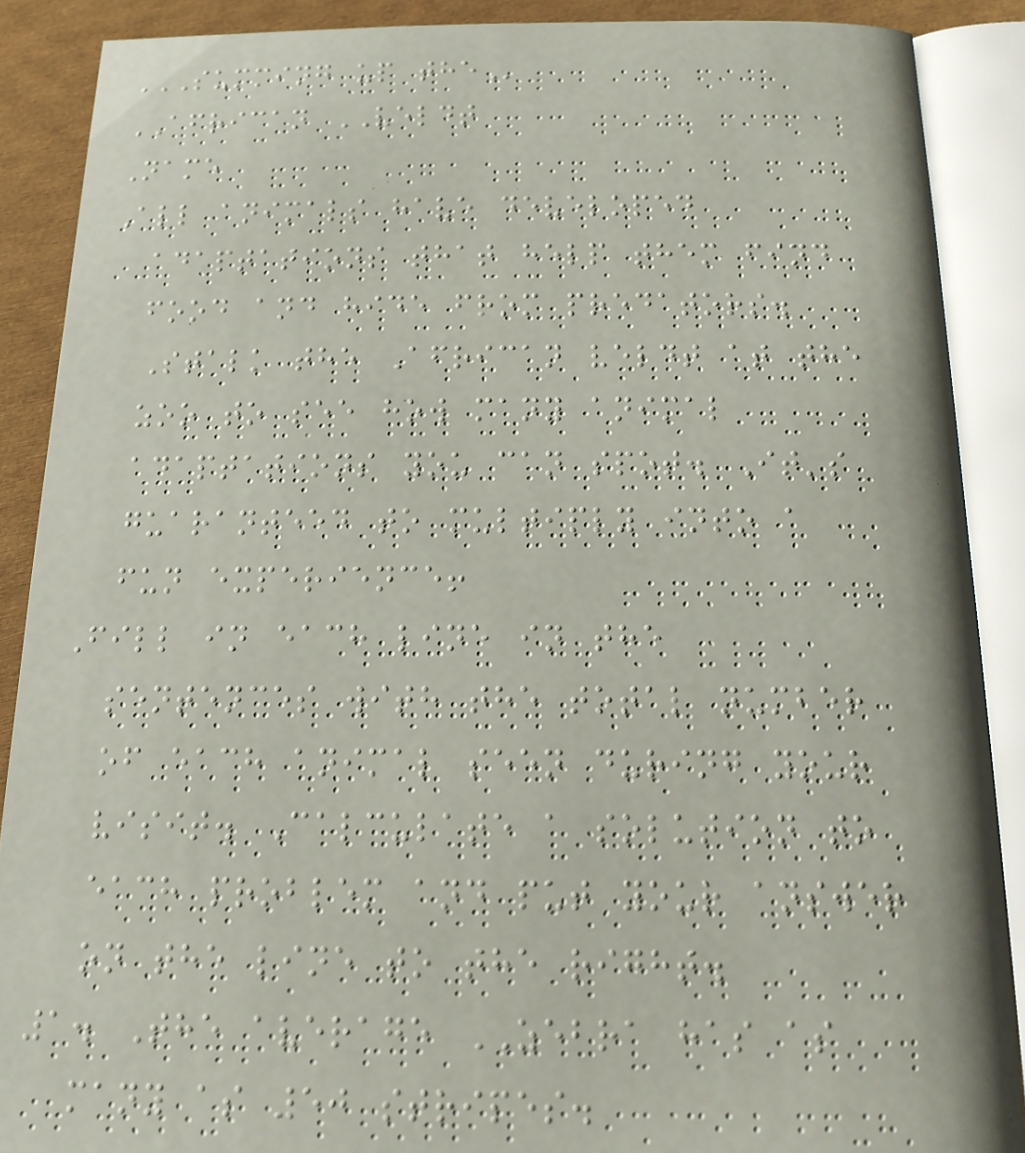SUMMING UP THE
AFRICAN VELDT
Name
All animals have developed
adaptations that help them find
food and hide from predators.
Stalk the African veldt at the
zoo to see how many animal
adaptations you can spot. It's
guaranteed to multiply into a
fun experience!
Fill in each line in the
sentences with the total number
of each animal seen during your
visit. Calculate a solution to
each problem and put your answer
on the line to the right.
1. The average ZEBRA has as
many as 50 stripes.
